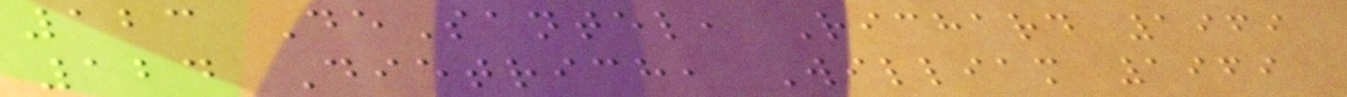123 DeSantel, Richard 1969
124 Dietrich, William 1969
